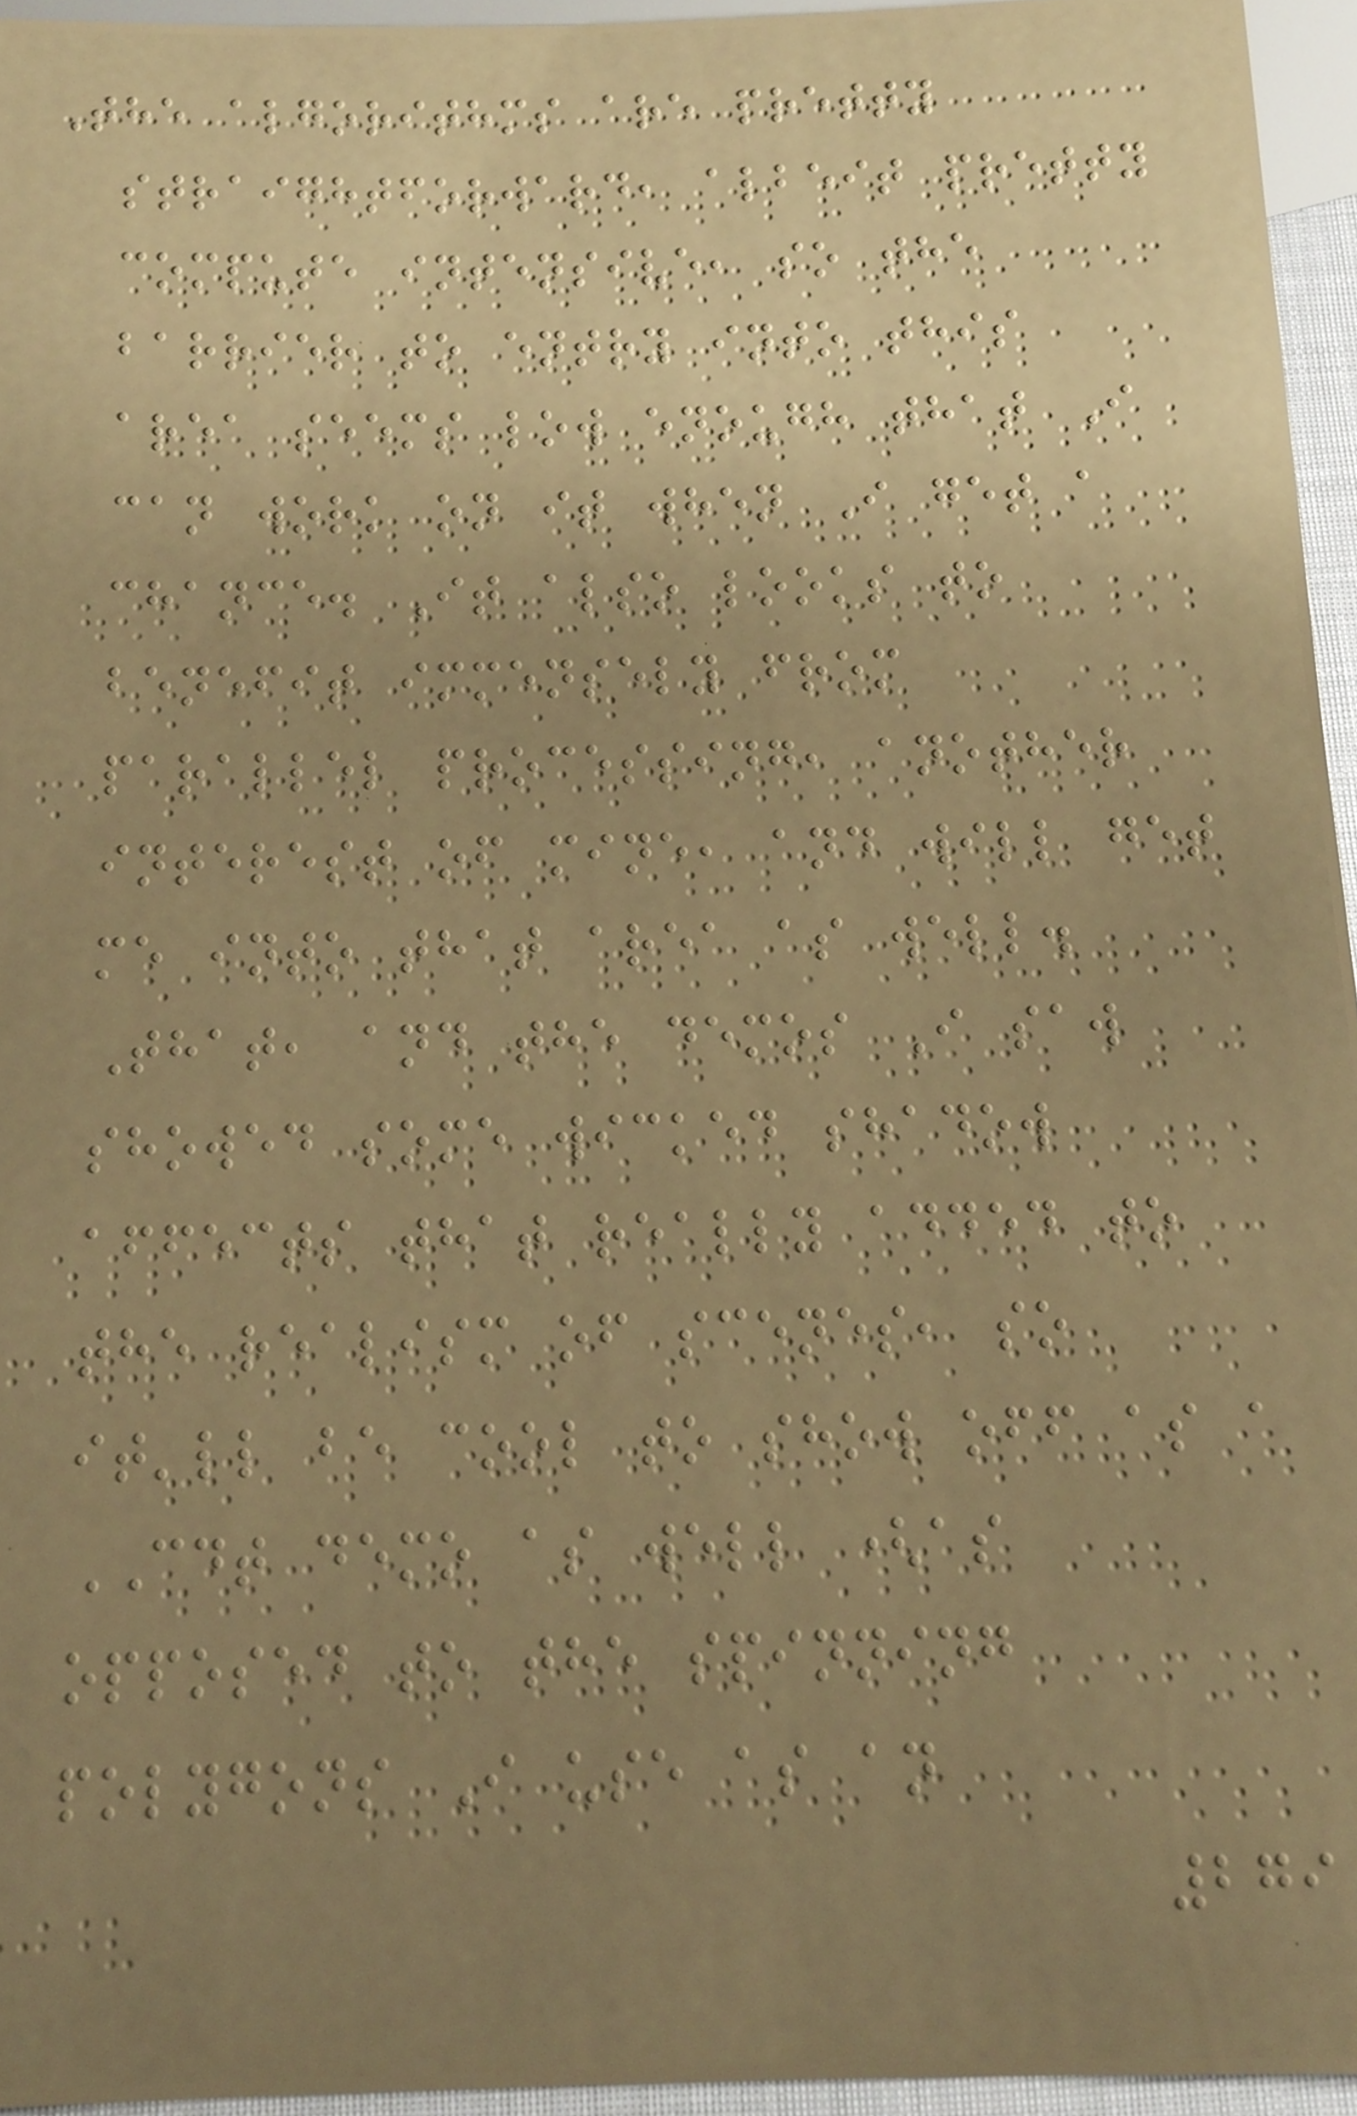The algorithms are pretty
straightforward, albeit pretty
compute intensive, so the
barrier to entry into this
area seems low enough that I
can work on it when I get a
chance. It also looks to
benefit immensely from
parallel processing, another
interest of mine, and will get
me into that area as well.
That, and the demos I saw
showed some wicked shadow
affects that really added to
the realism of scenes, so
it'll be cool to show off as a
CDT demo as well (as
opposed to the spinning
polygons I use as an
279
